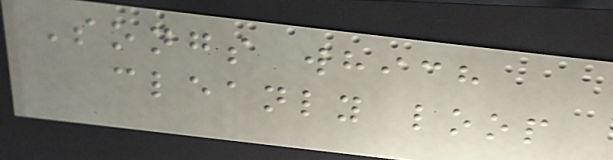Songs which
cleanly loop
